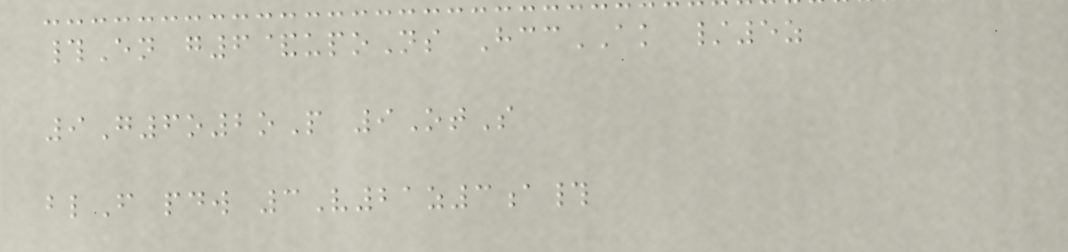#En g6&upoNs HccAK /5z
9G6o2oP 9OtS
blF pdw 3V21z3a#
